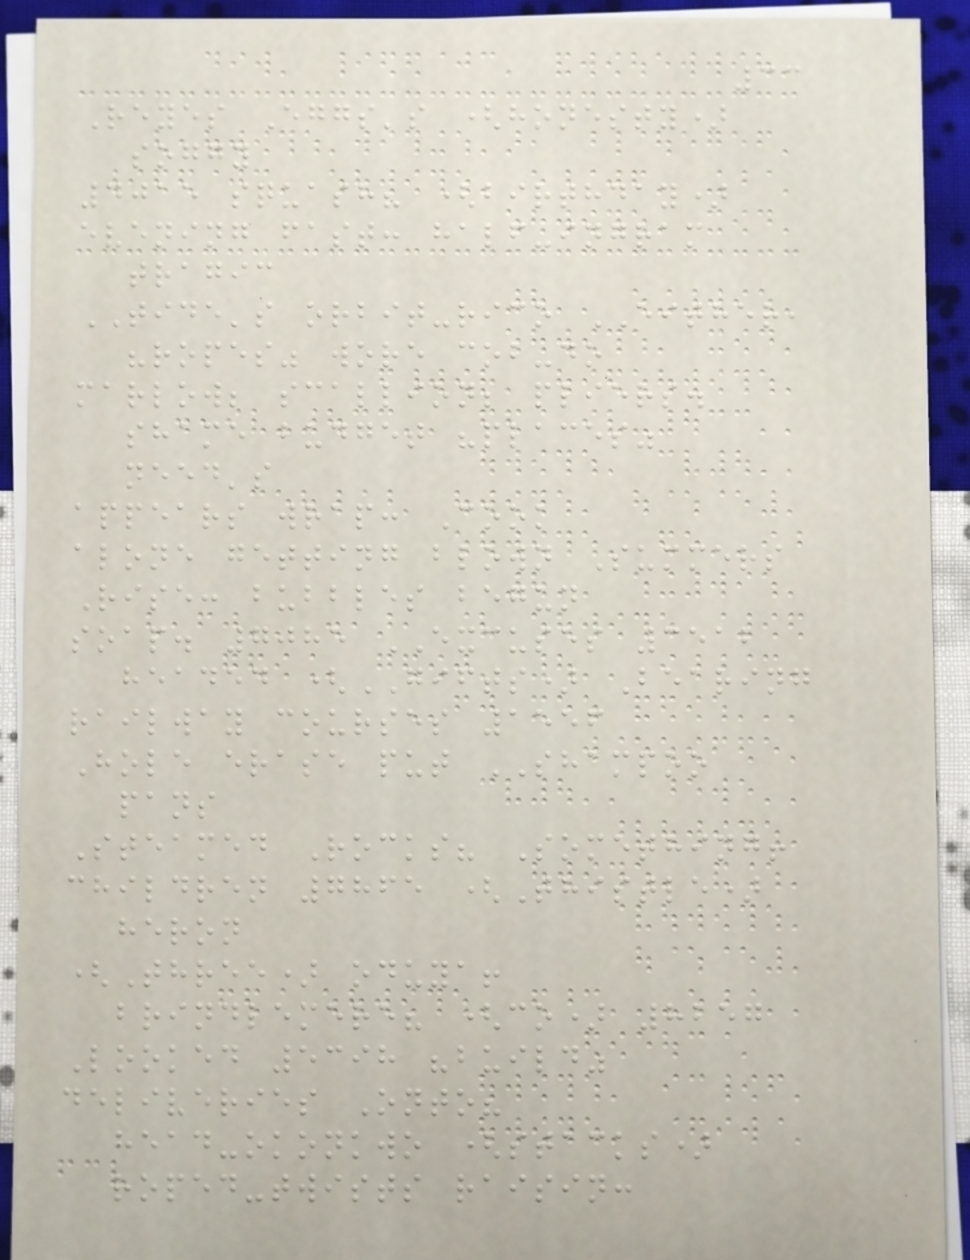33
Reyes Eggs's (honesty)
soggy
4015 squash? (birthday)
evening fast: half-ingram
tragic
TIDE's orbit-rico EITHER,
"ropes" wore cob-do
marlow; scallion; pliers.
shame budget "places"
need's
appears wrap: Cook
alone getting blown Summers
Rise: bubbles begun
soap. 7085 EXCUSES 3512
headed (GIFTS) Bearing
railway courses 1556
Hole erase put SHAMPOO
pans
Steamed Rocks? Something!
children 7865 (Thistle)
heron
(Three) oduya!
brindlemere? (co) 8257
Looked 5398 "build"
deliveries Onto?
head-okonkwo (stacks)
roped-twists raisin:
